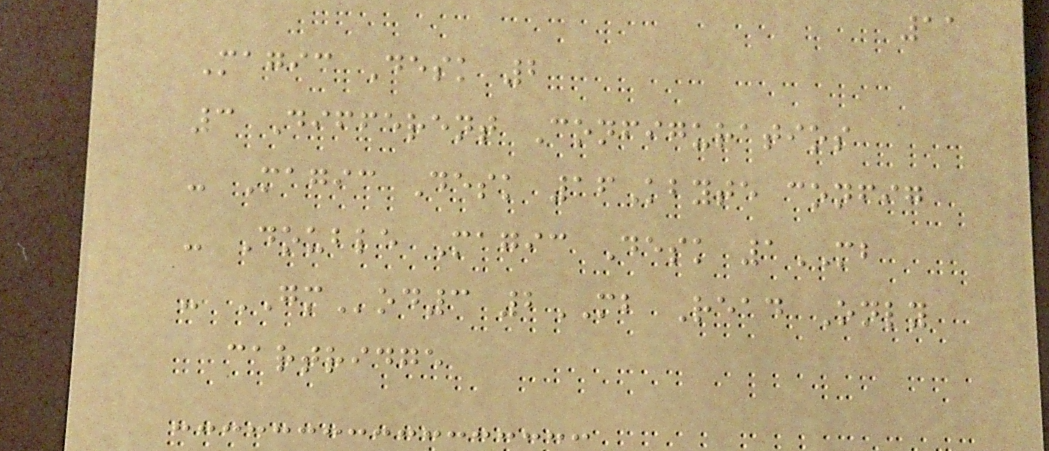11
Magic Desk 2
3 Different Configuratios
- Magic Desk 16Kbyte config
- Double Magic Desk 1MB
- GMod3 2MB Read Only
cartridge
